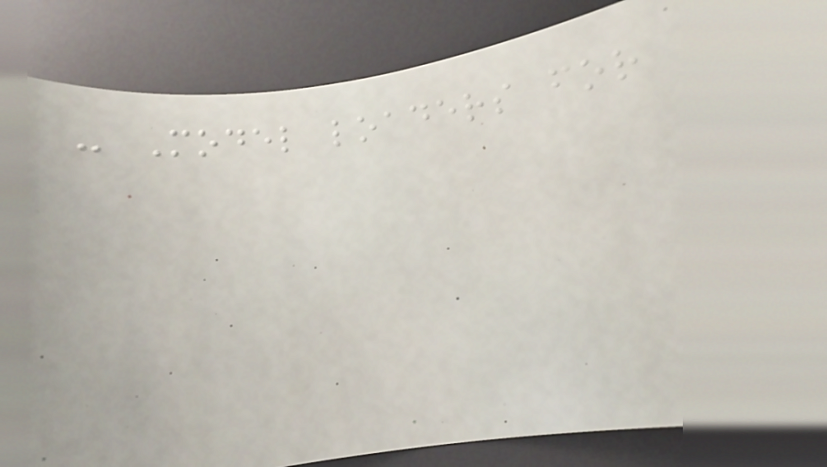- Model loaders for
